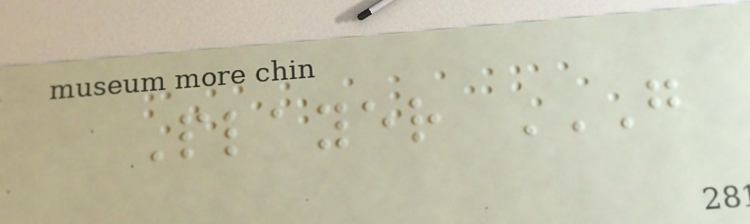Player G
